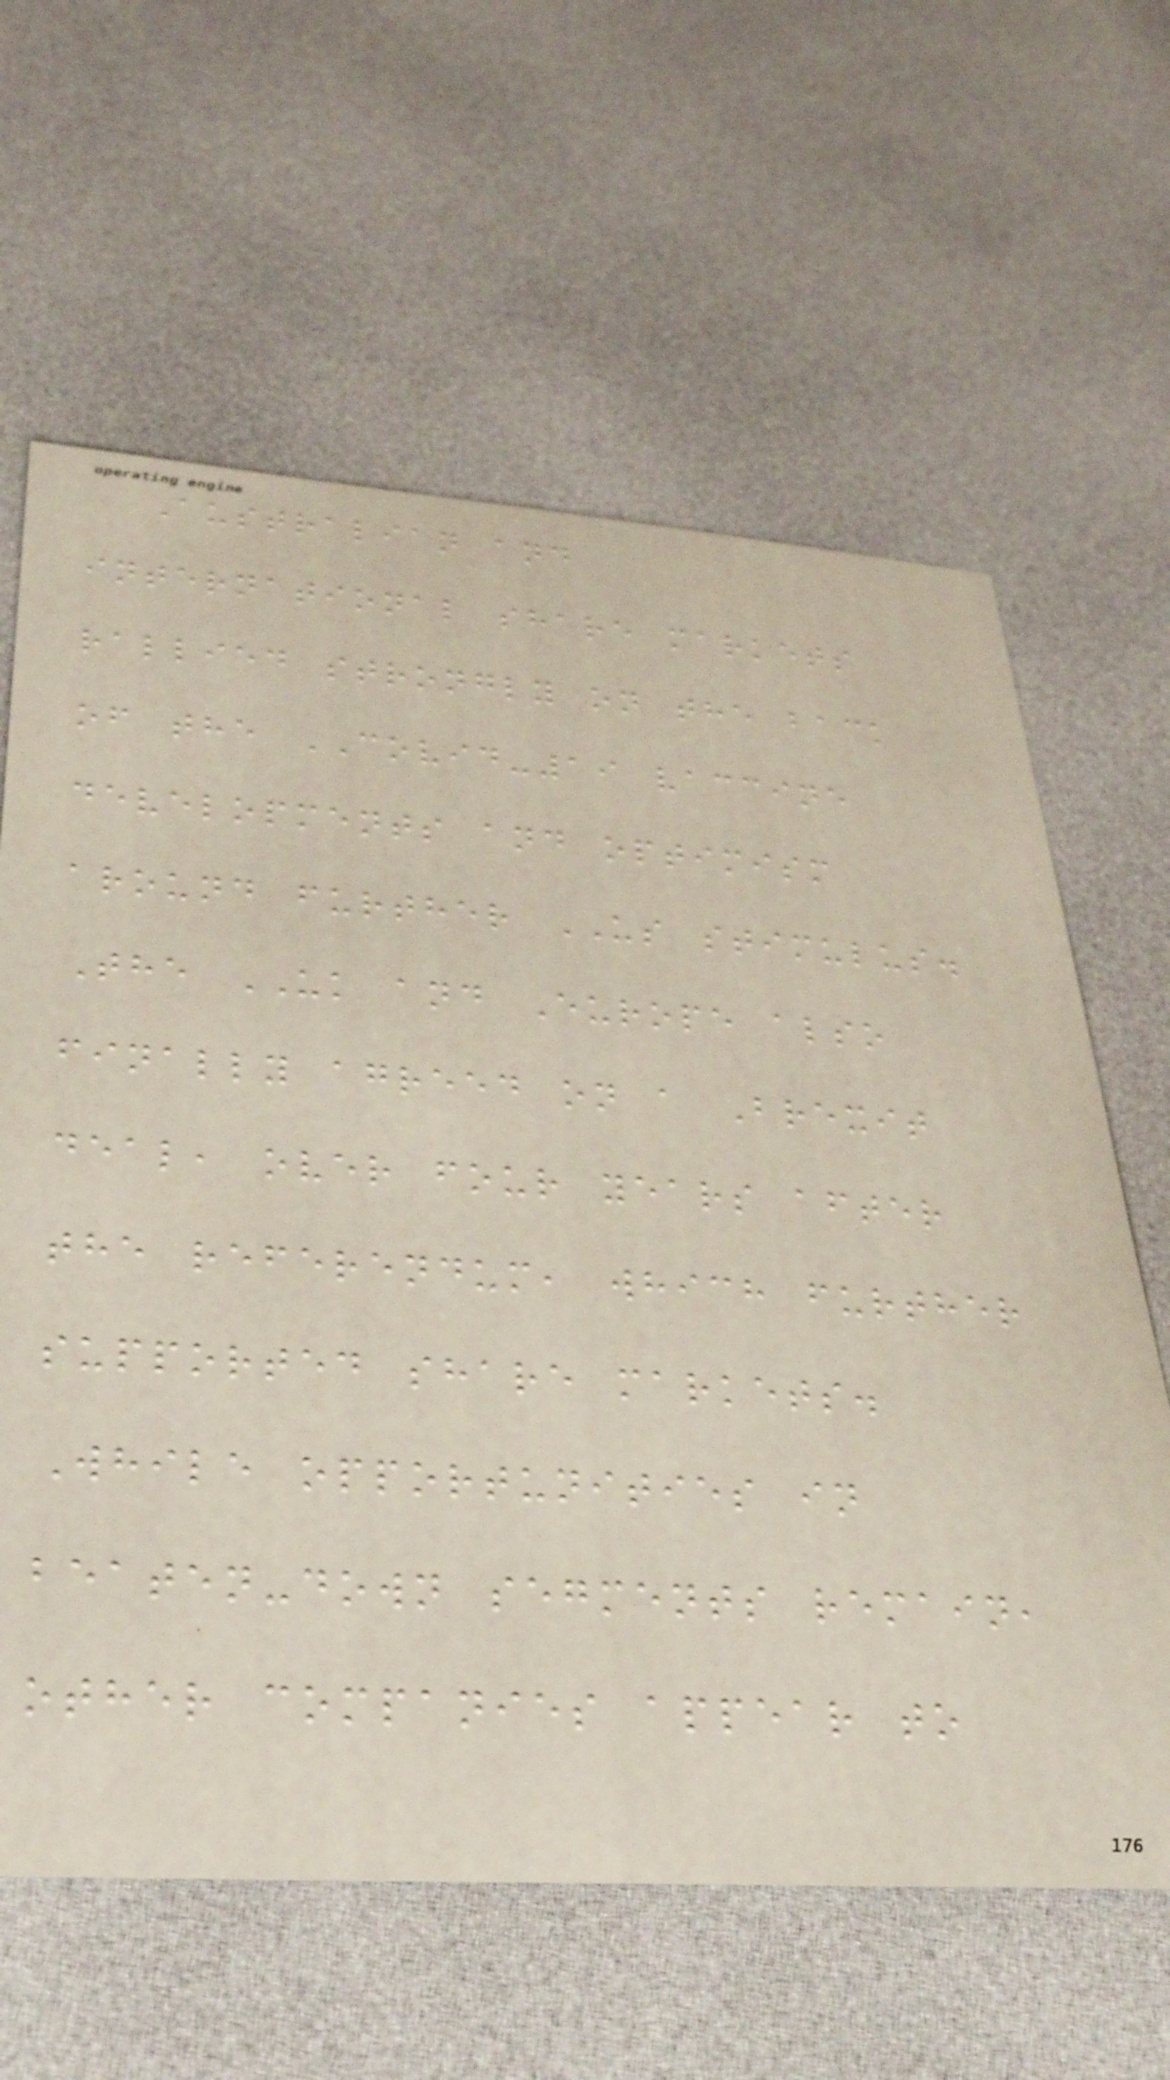Australian and
international share markets
rallied strongly on the back
of the COVID-19 vaccine
developments and optimism
around further US stimulus.
The UK and Europe also
finally agreed on a Brexit
deal, over four years after
the referendum, which further
supported share markets.
While opportunities in
beaten-down segments remain,
other companies appear to
